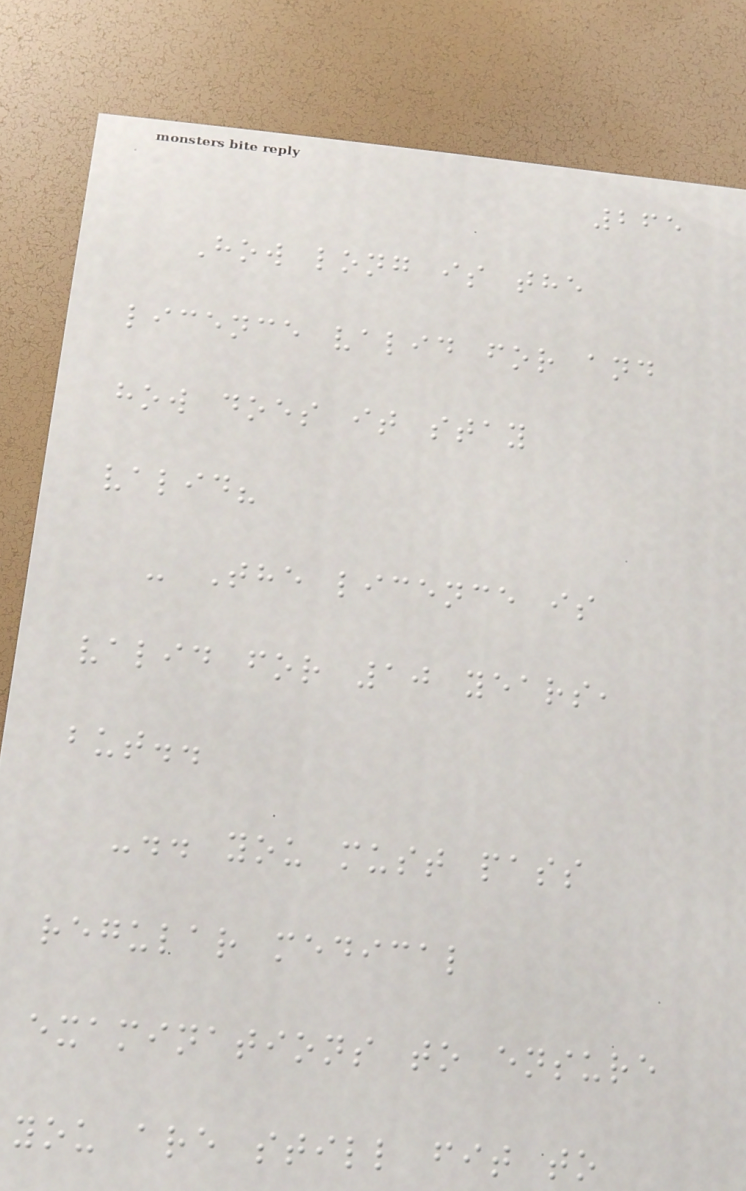265
How long is the
licence valid for and
how does it stay
valid?
- The licence is
valid for 10 years,
but..
-.. you must pass
regular medical
examinations to ensure
you are still fit to
